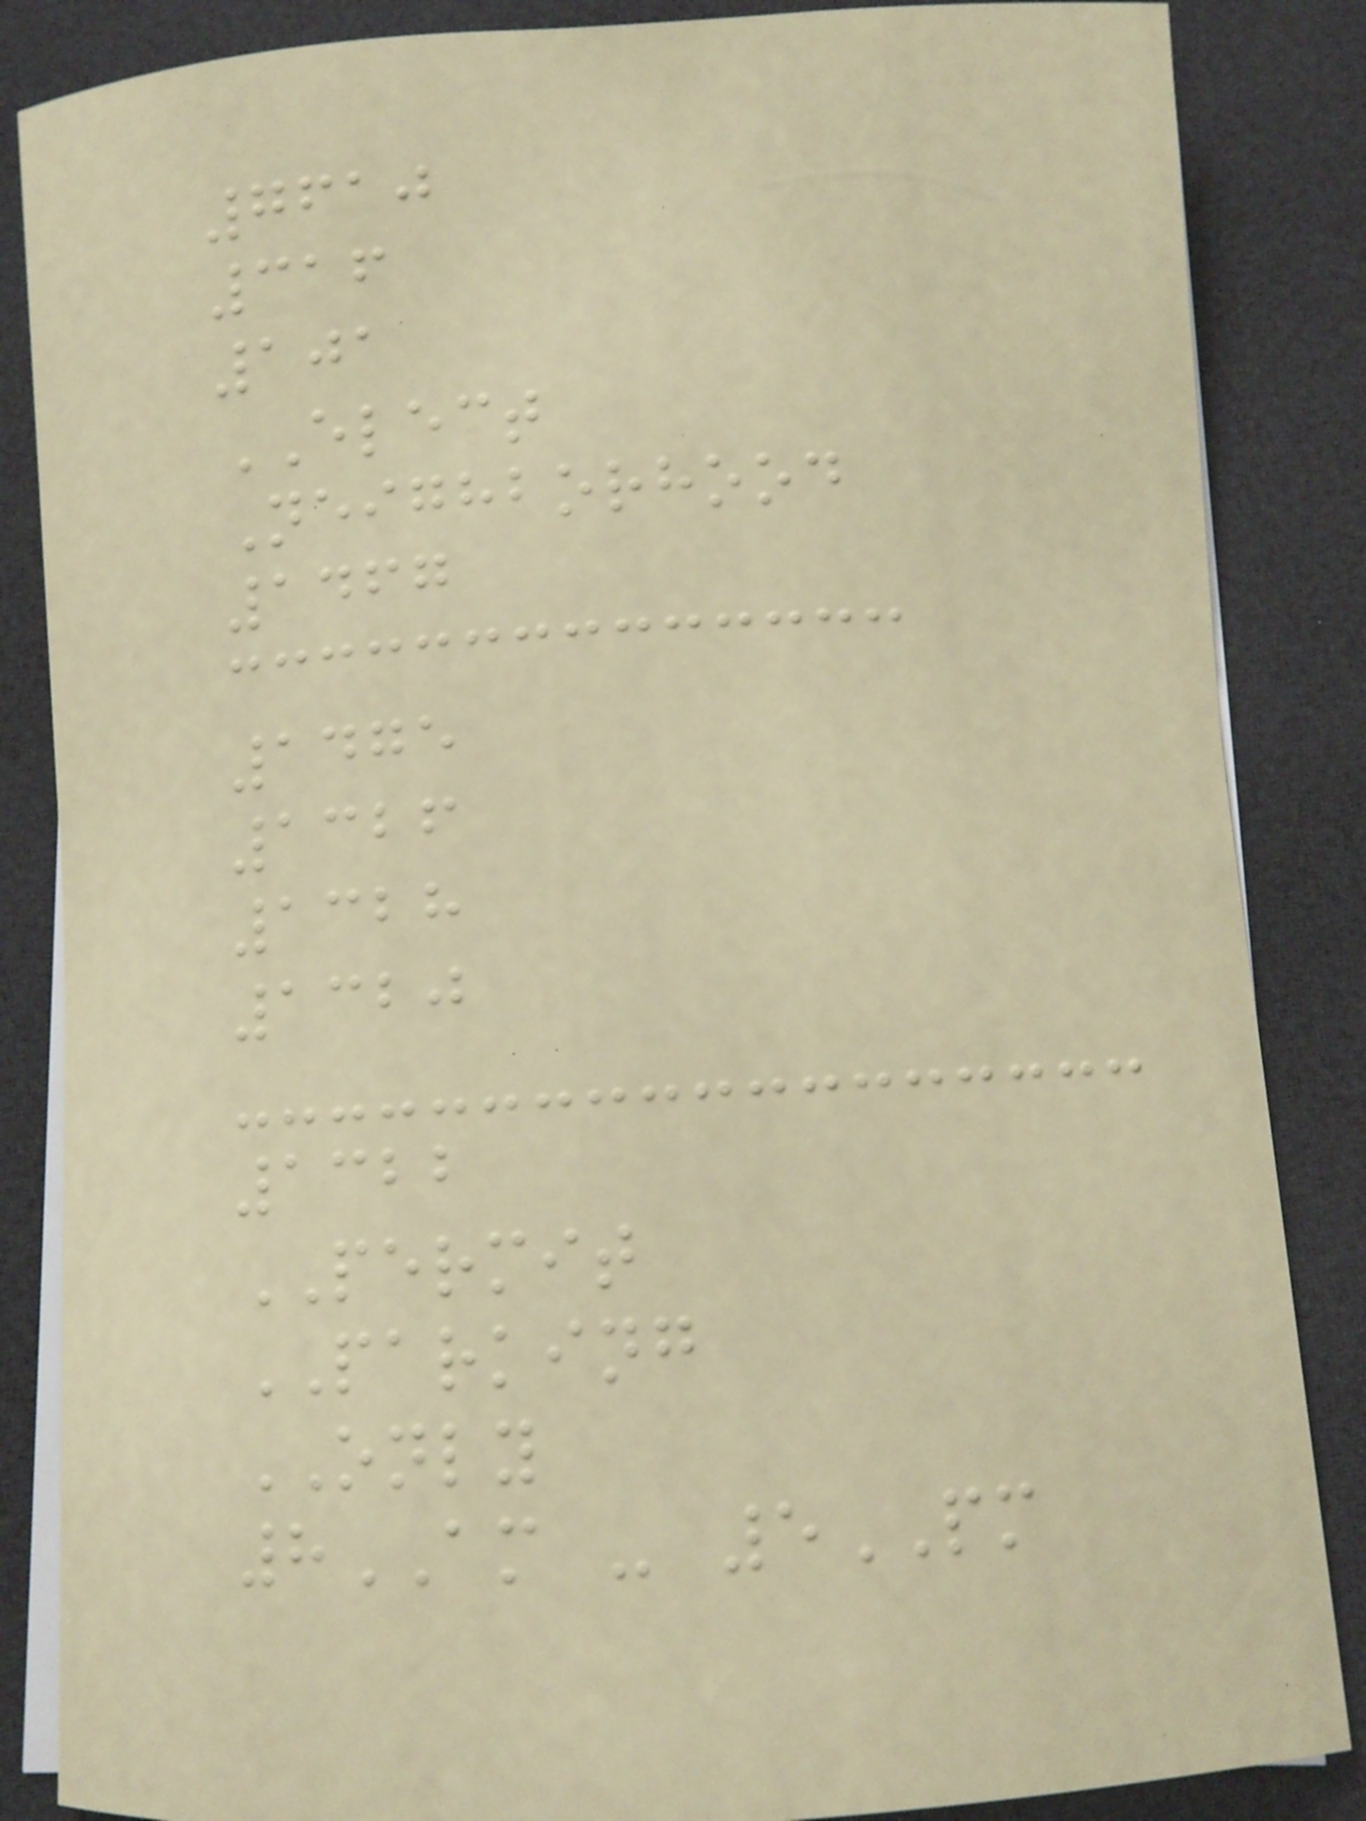7610
316
101
ELECT
Neighborhood
1467
1475
1326
1328
1320
1322
PERMIT
PARKING
ONLY
8AM - 5PM
